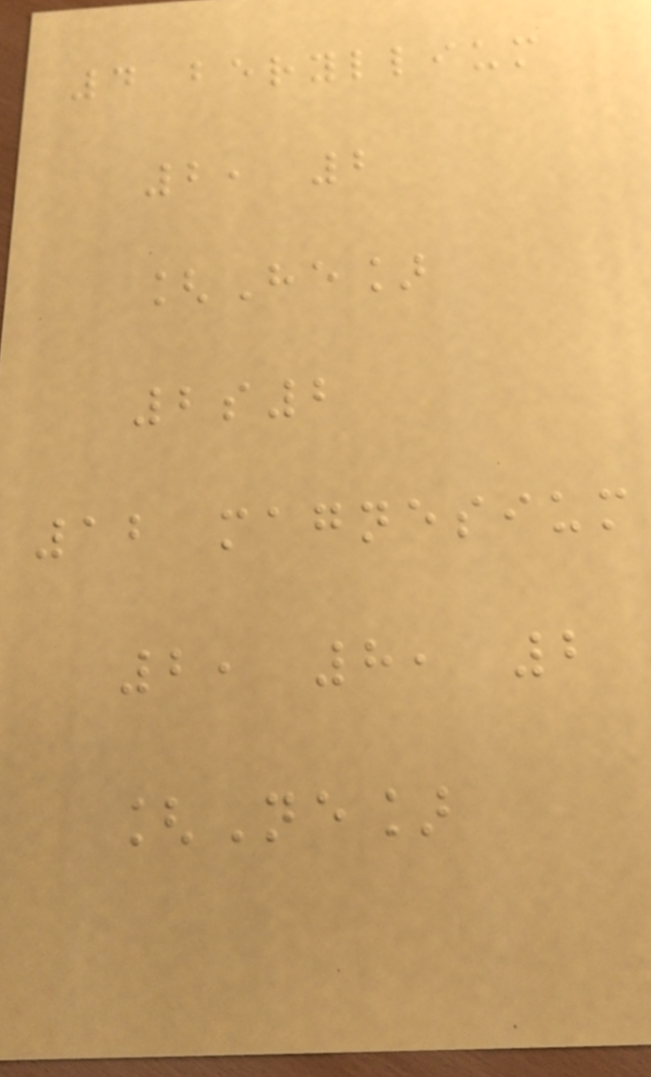4 beryllium
2, 2
[He]
2s2
12 magnesium
2, 8, 2
[Ne]
